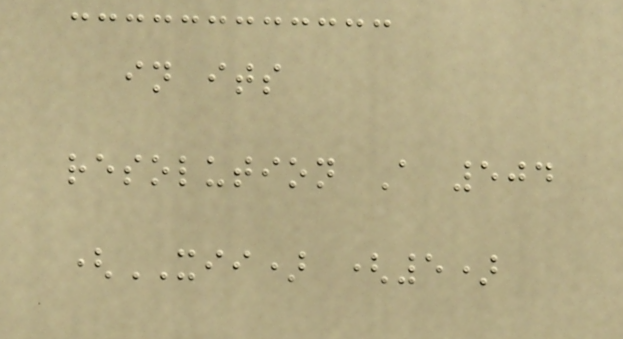in its
resolution A 504
(XII) (5)
